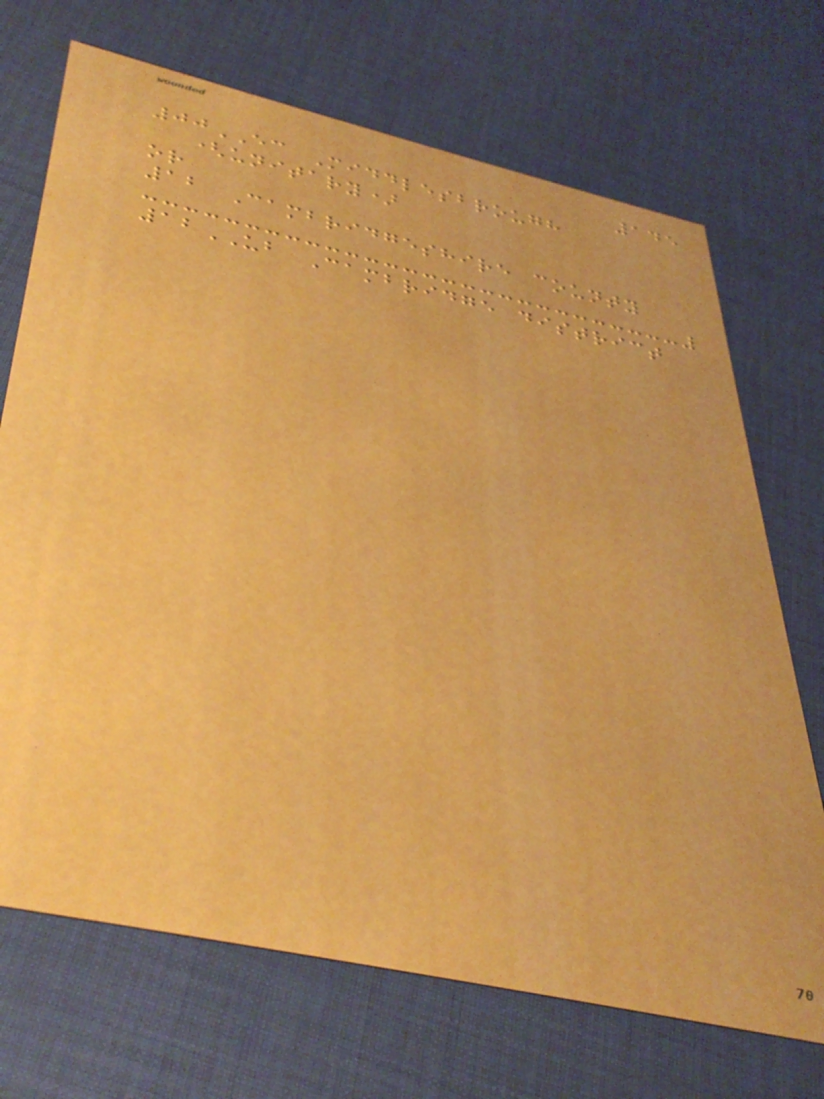145
00EC Middlesbrough
(unitary)
or
12 Cambridgeshire county
12UB Cambridge district
